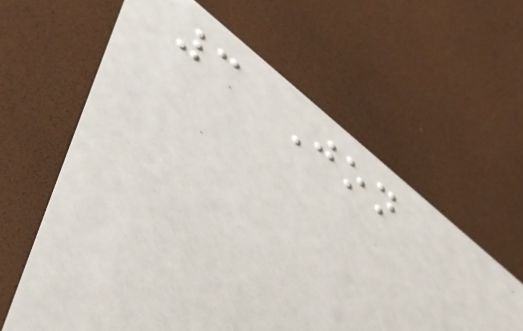3 Jon
